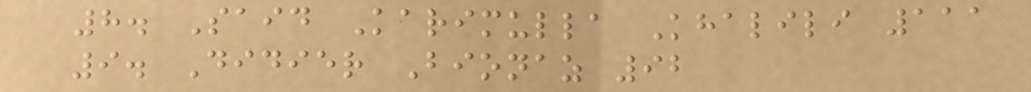8. Said Karimulla Khalili 111
9. Didier Bionaz 92
